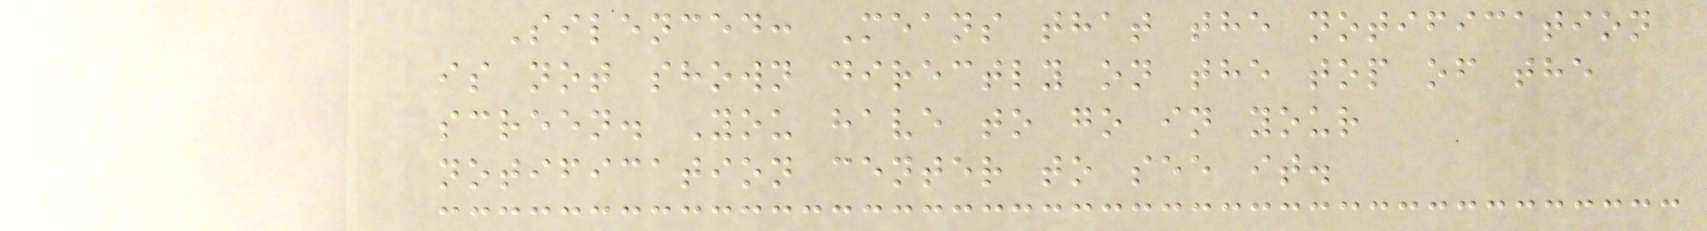Silenced: Means that the notification
is not shown directly on the top of the
screen. You have to go in your
notification center to see it.
